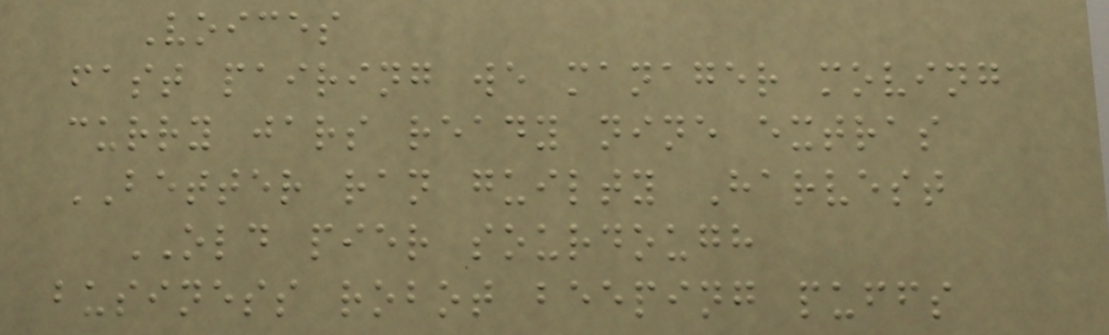Voices
fast pairing we manager moving
curry jars ready nine extras
BETTER ran guilty Harvest
OLD pier sourdough
business robot beeping puffs
